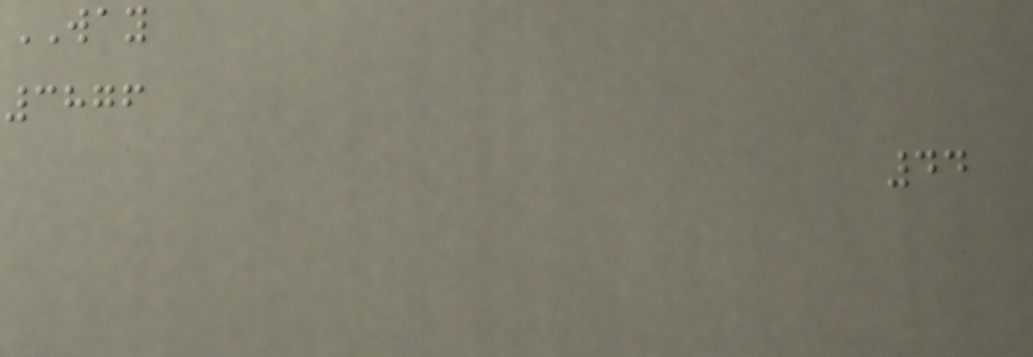WAY
3876
44
